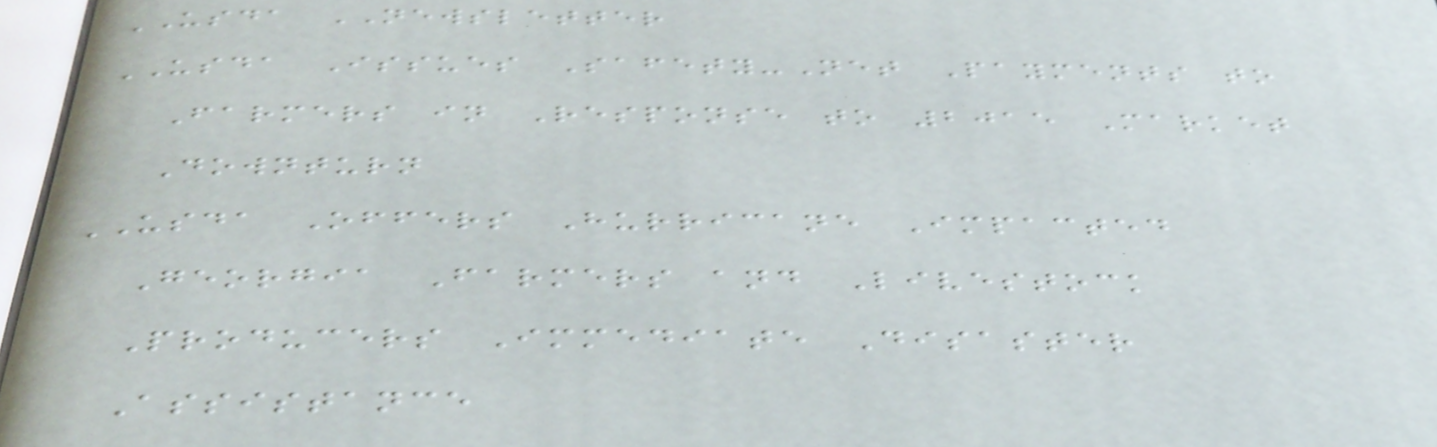USDA NEWSLETTER
USDA Issues Safety-Net Payments to
Farmers in Response to 2015 Market
Downturn
USDA Offers Hurricane Impacted
Georgia Farmers and Livestock
Producers Immediate Disaster
Assistance
